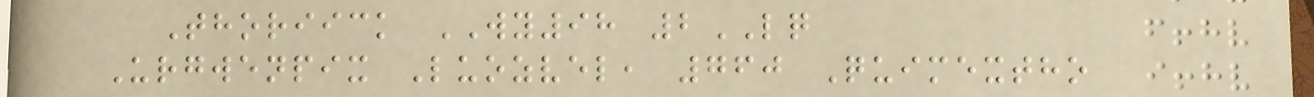Thoriick WY98 2LQ
Urgwenpix Luozvel, 760 Quimextho
